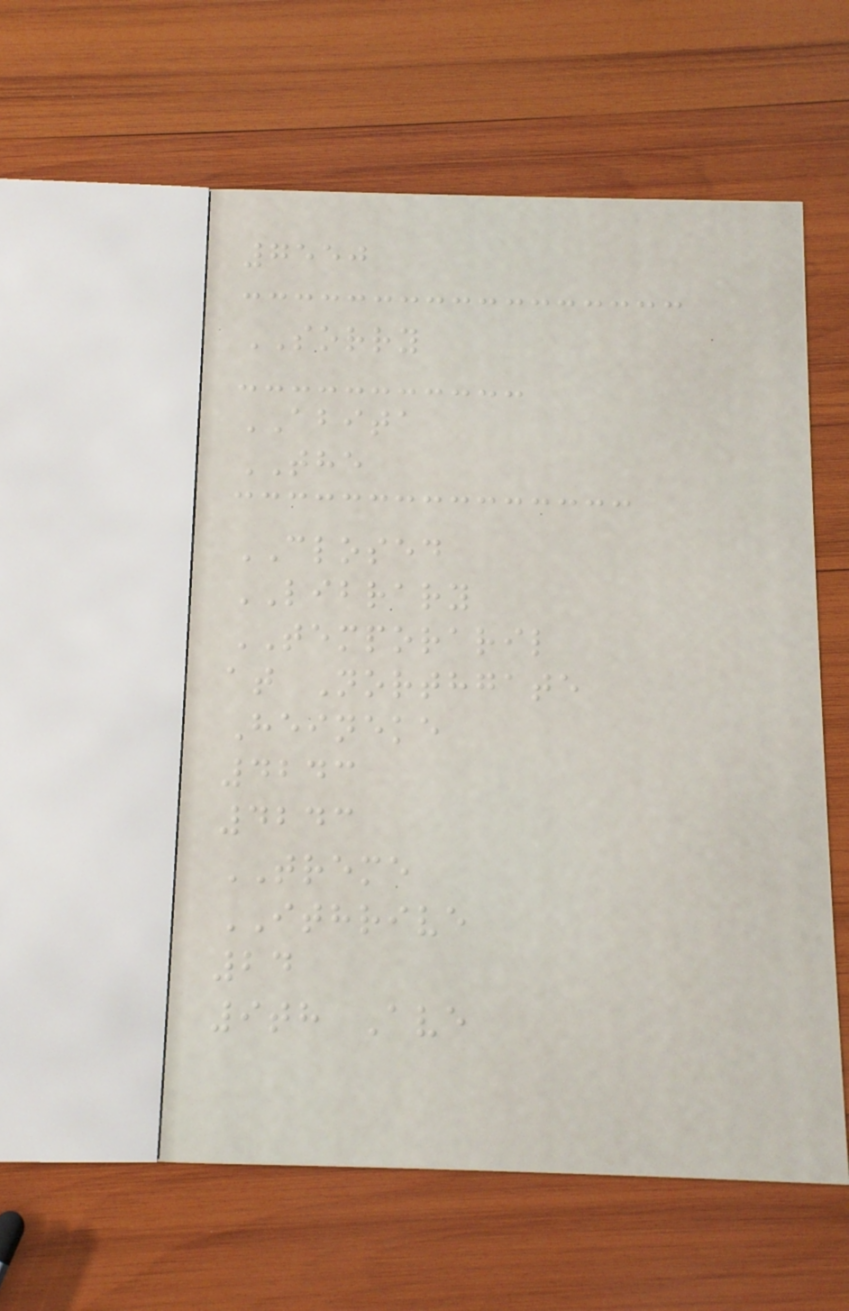7550
SORRY
ABITA
THE
CLOSED
LIBRARY
TEMPORARIL
at Northgate
Heineke
4243
4243
TREME
ITHRIVE
24
9th Ave
